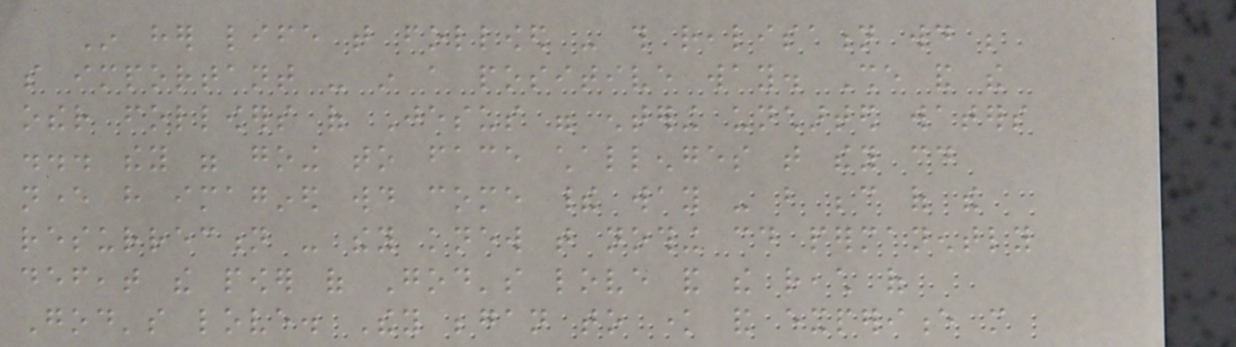In her life that followed - this realisation would be
so important - in a positive way. She and the
other followers of Jesus were entering uncharted waters
... they were going to face challenges that they could
never have imagined would come their way - but because of the
resurrection - they knew that nothing could permanently
defeat the power of God's love and the reach of
God's love. They began to know and experience more
